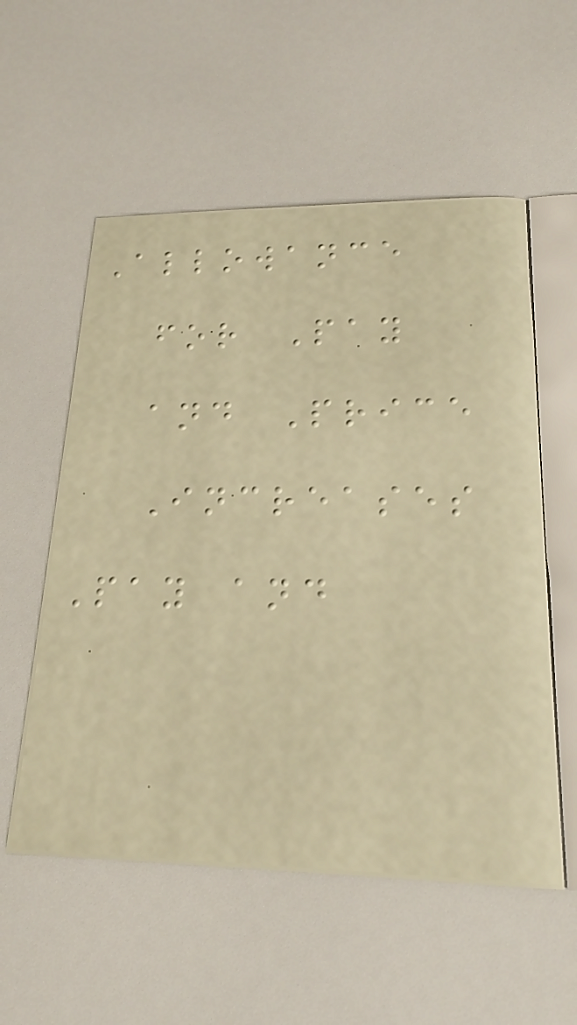Allowance
for Pay
and Price
Increases
Pay and
